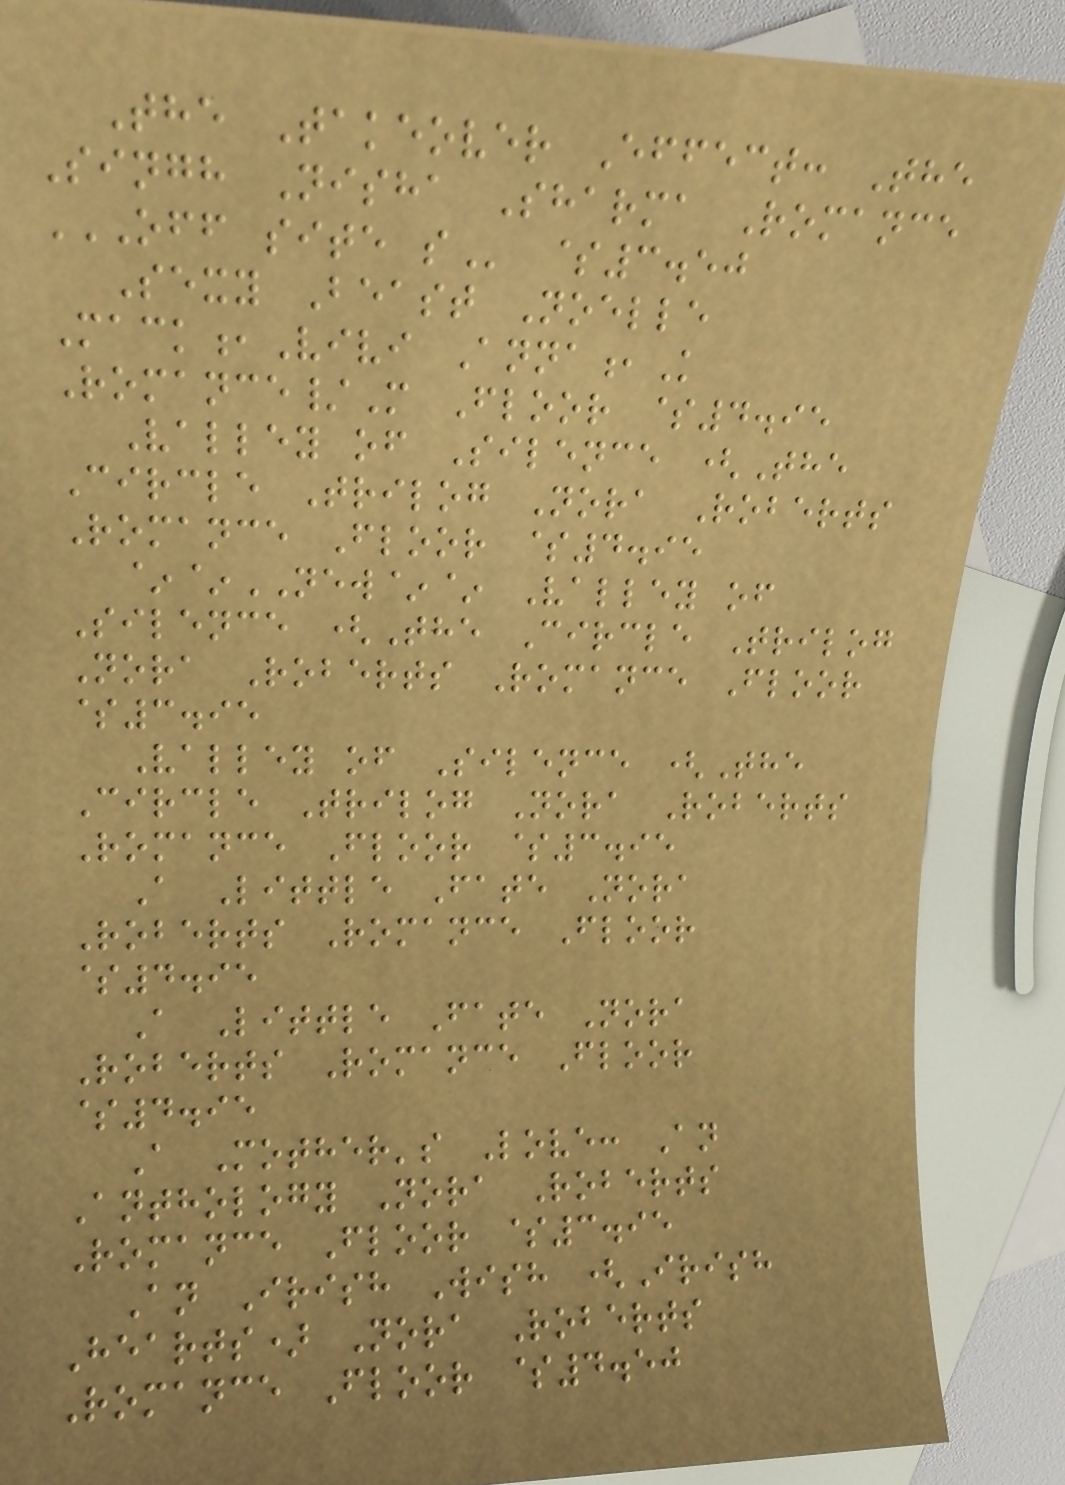The Takeover Effect: The
Singh Nisha Sharma Romance
OFF SITE S $3.50
Sexy Beast Noelle
Mack,Vivi Anna,K
Romance/M Floor $4.95
Valley of Silence (The
Circle Trilog Nora Roberts
Romance Floor $4.95
~~NEW~~ Valley of
Silence (The Circle Trilog
Nora Roberts Romance Floor
$3.95
Valley of Silence (The
Circle Trilog Nora Roberts
Romance Floor $3.95
A Little Fate Nora
Roberts Romance Floor
$4.95
A Little Fate Nora
Roberts Romance Floor
$4.95
A Mother's Love: An
Anthology Nora Roberts
Romance Floor $3.95
An Irish Wish (Irish
Hearts) Nora Roberts
Romance Floor $4.50
